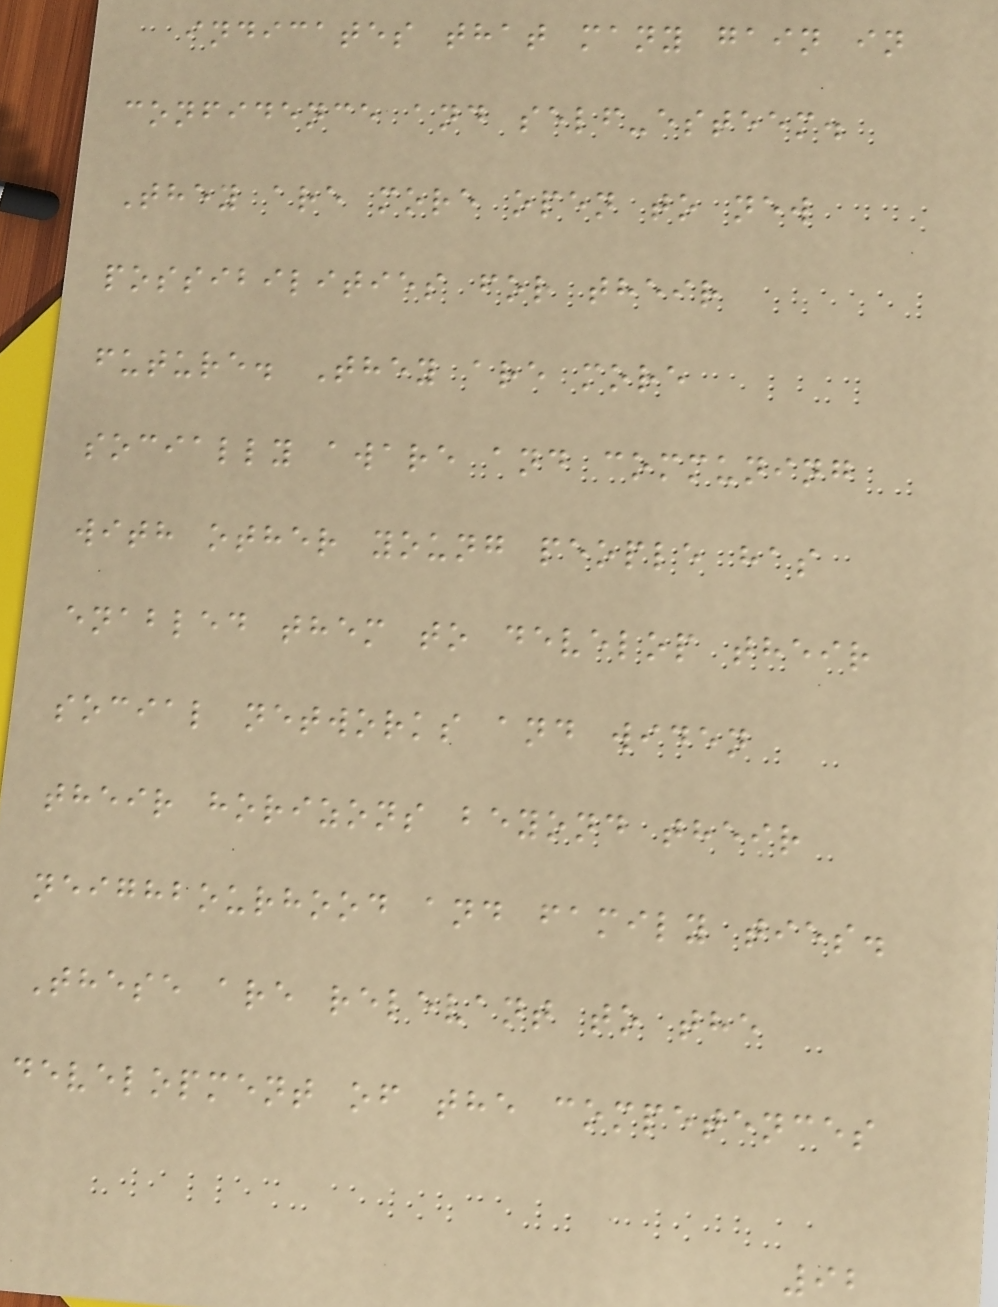indicates that many gain in
confidence and self-esteem.
They are more open to new
possibilities for their
future. They are more
socially aware and communing
with other young people has
enabled them to develop their
social networks and widen
their horizons beyond their
neighbourhood and family ties.
These are relevant to the
development of the competences
92
